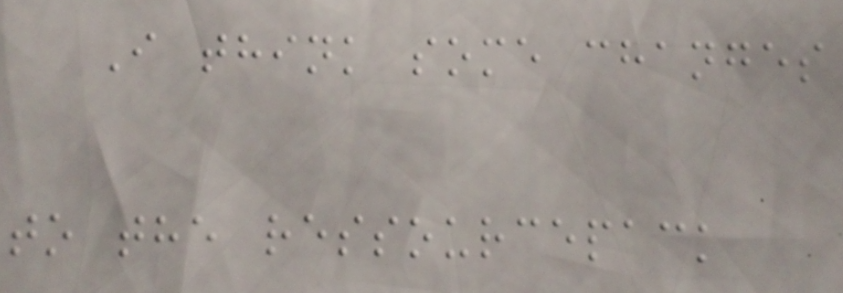I think some changes
to the ressourcepack
